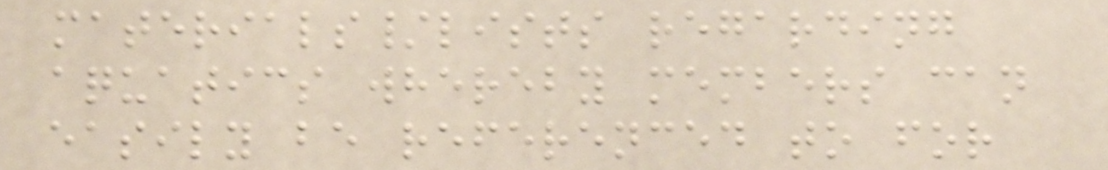materials/lists regarding
aquatics whereby members can
easily be referenced to for
